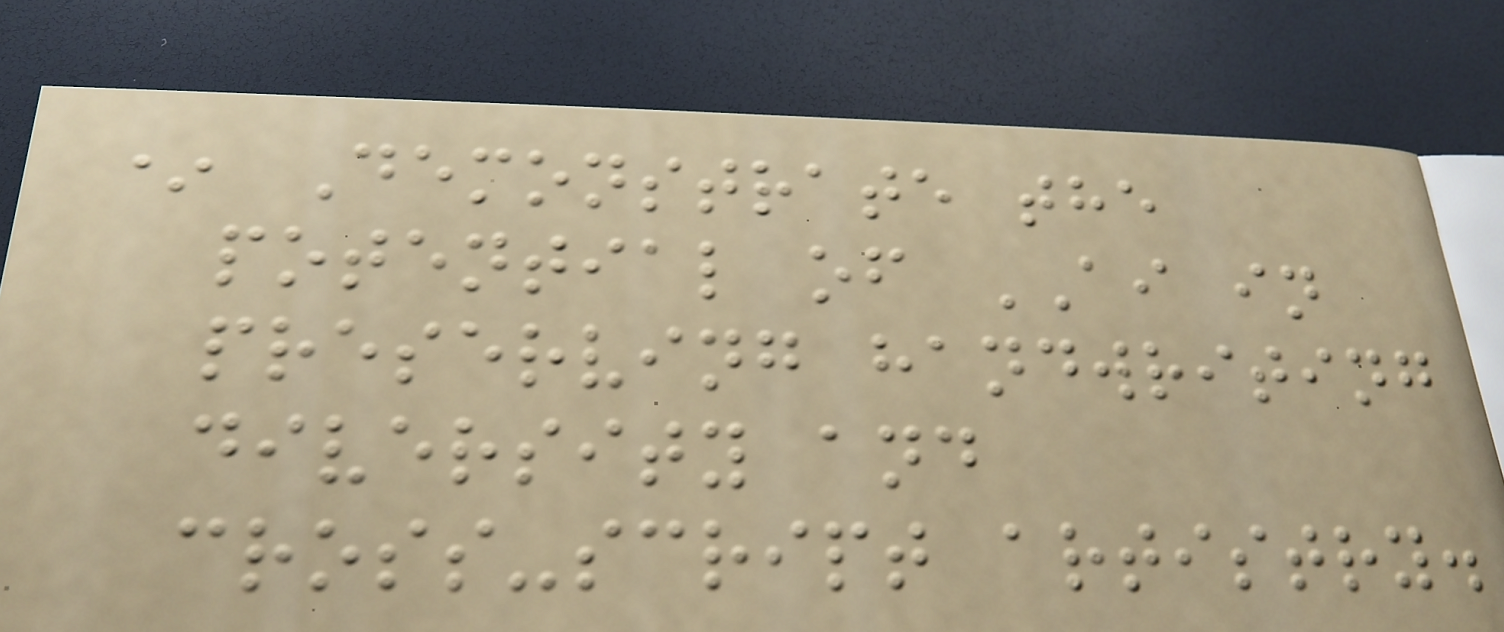* Demonstrate the
potential of AI in
preserving handwriting
diversity and
cross-script artistry.
